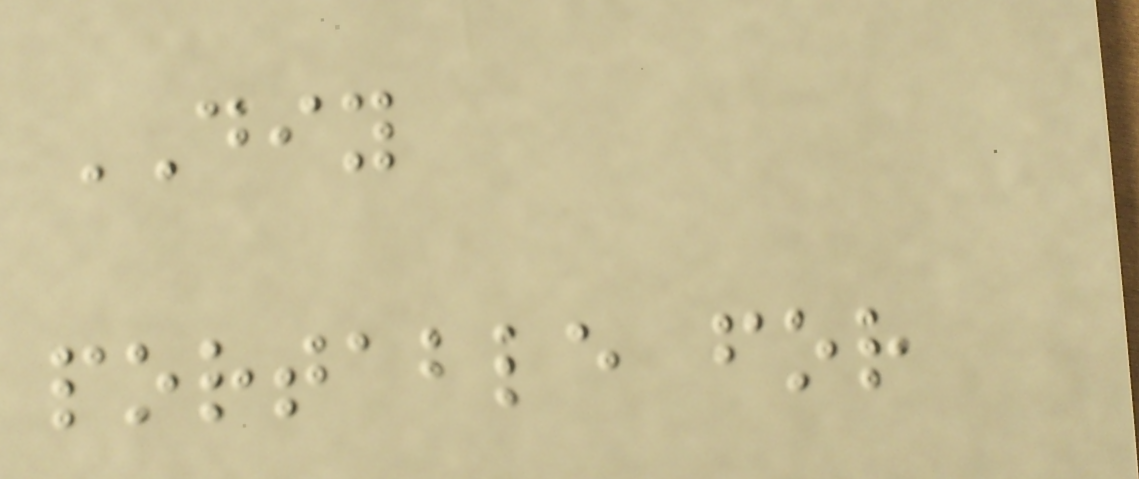DIY
portable for
